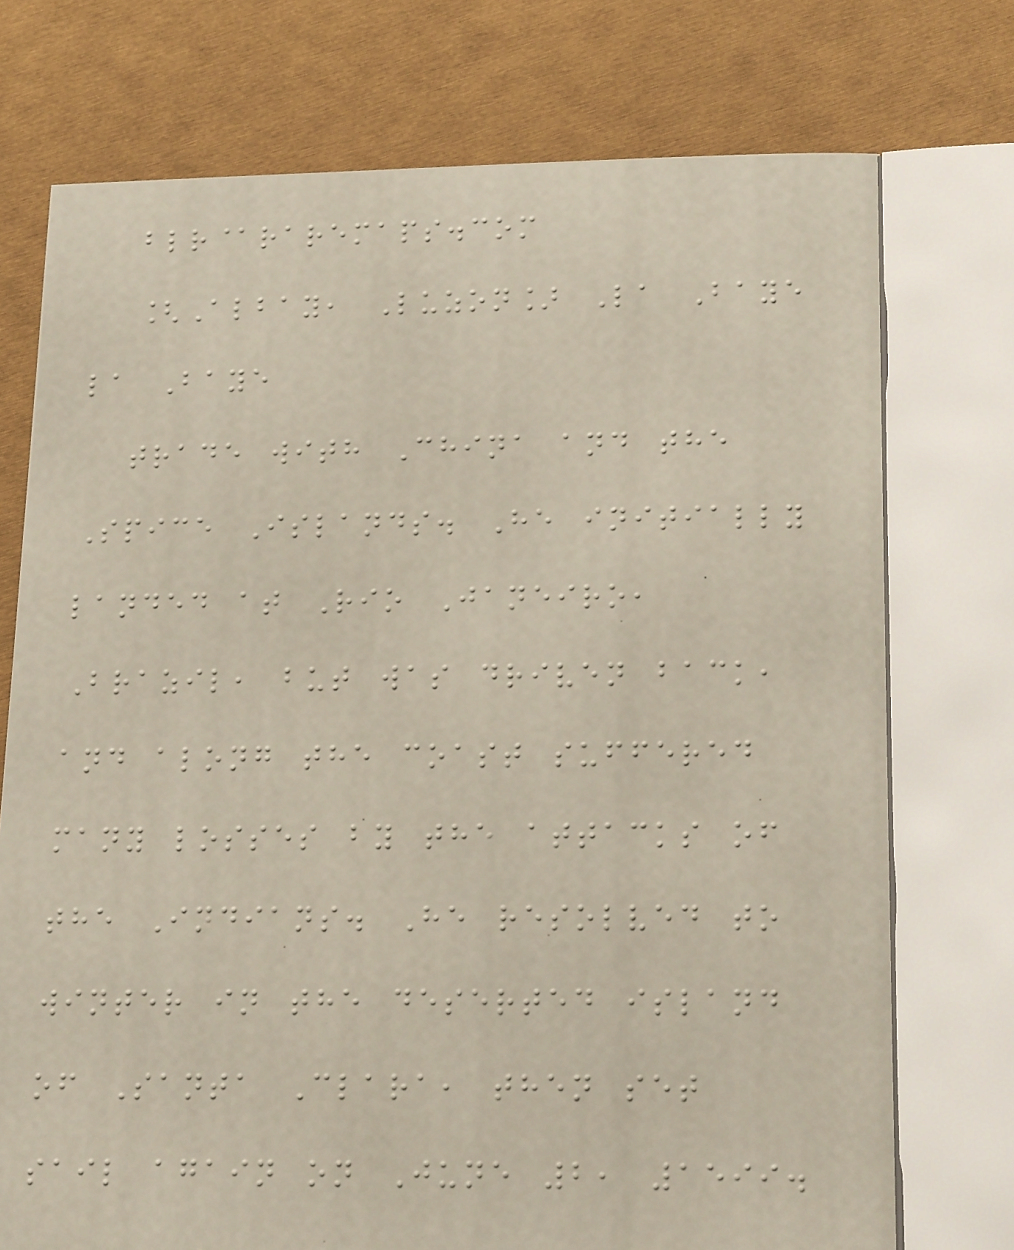blr@raremaps.com
[Albay, Luzon] La Baye
la Baye
trade with China and the
Spice Islands. He initially
landed at Rio Janeiro,
Brazil, but was driven back,
and along the coast suffered
many losses by the attacks of
the Indians. He resolved to
winter in the deserted island
of Santa Clara, then set
sail again on June 2, 1599.
